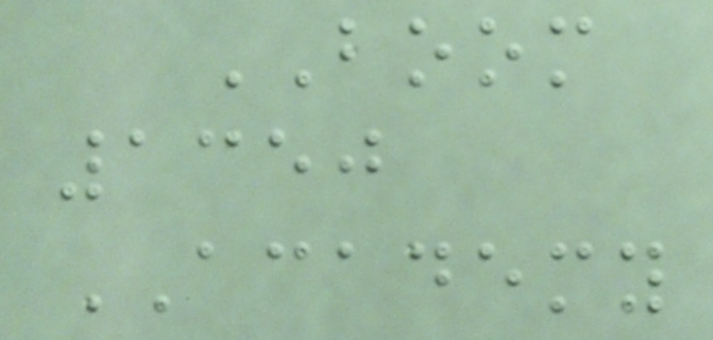BOOM
1350
ACADEMY
